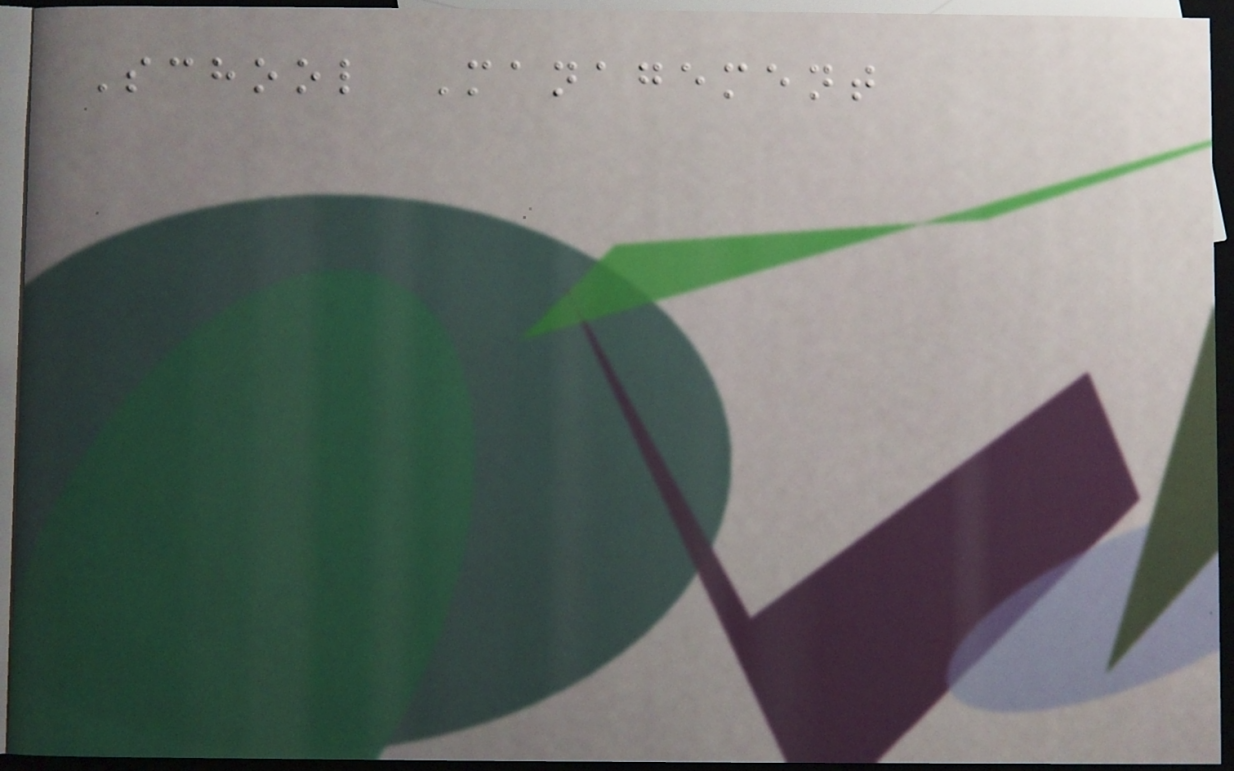School Management
